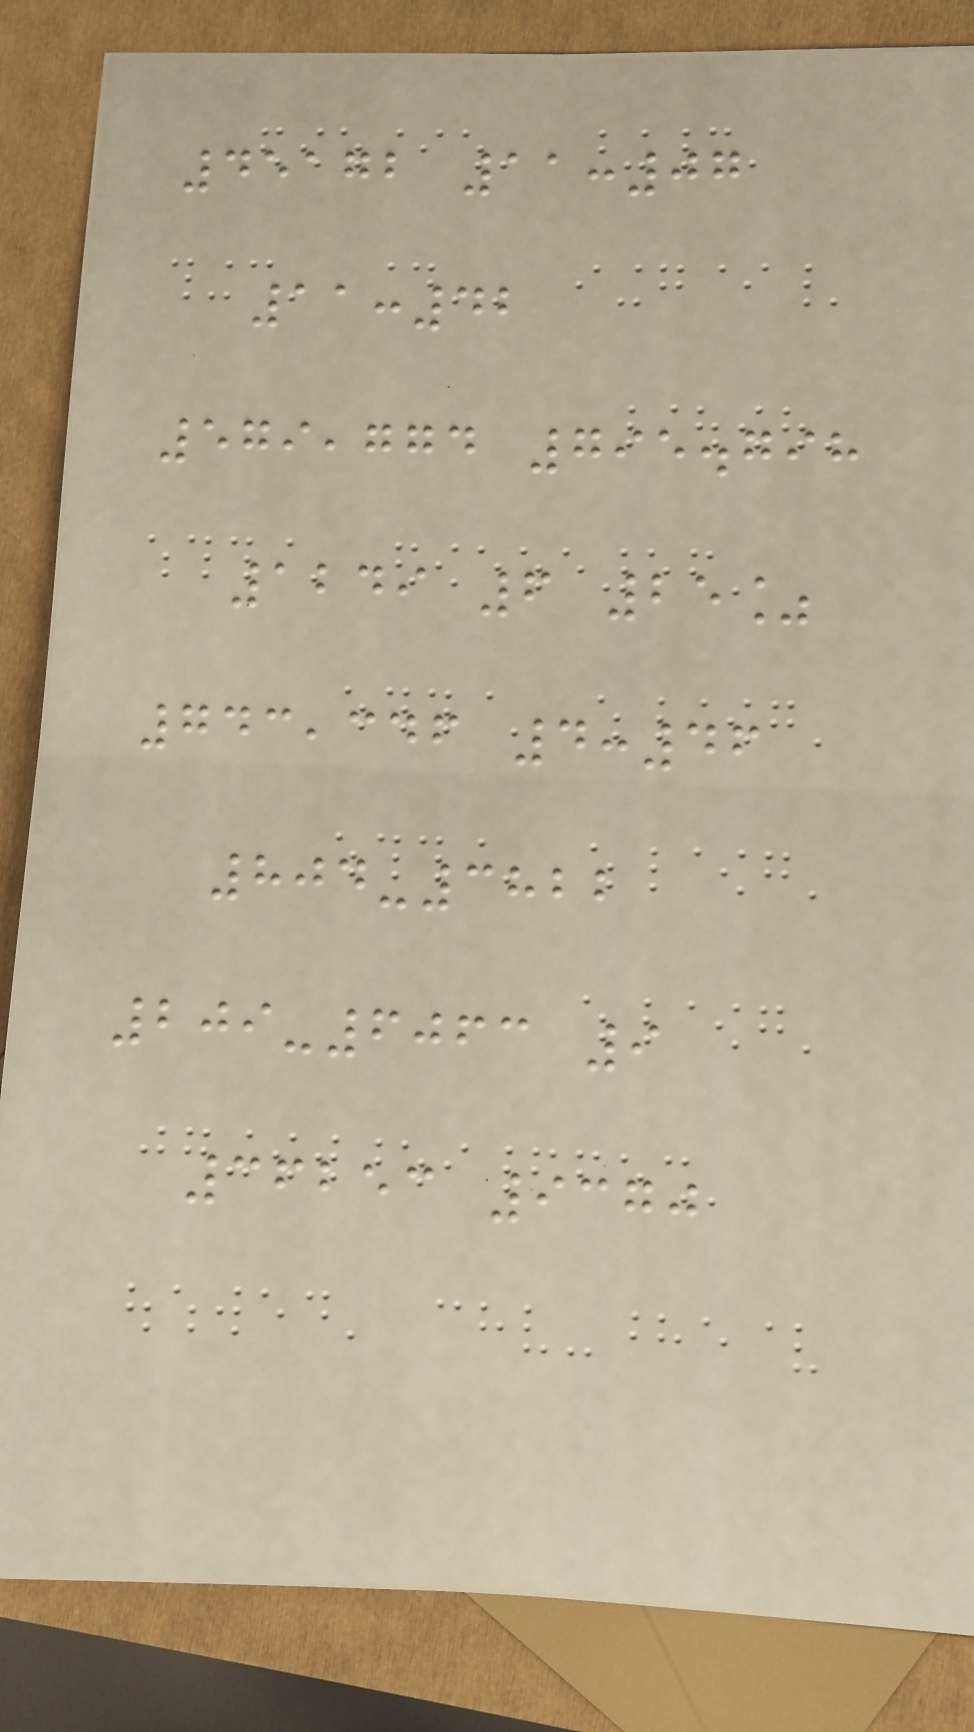45172 11:07
11:42
579,774 795.798
1249 6 25%
743,346 4:46
804-3822
209-6063 9
36253 9370
